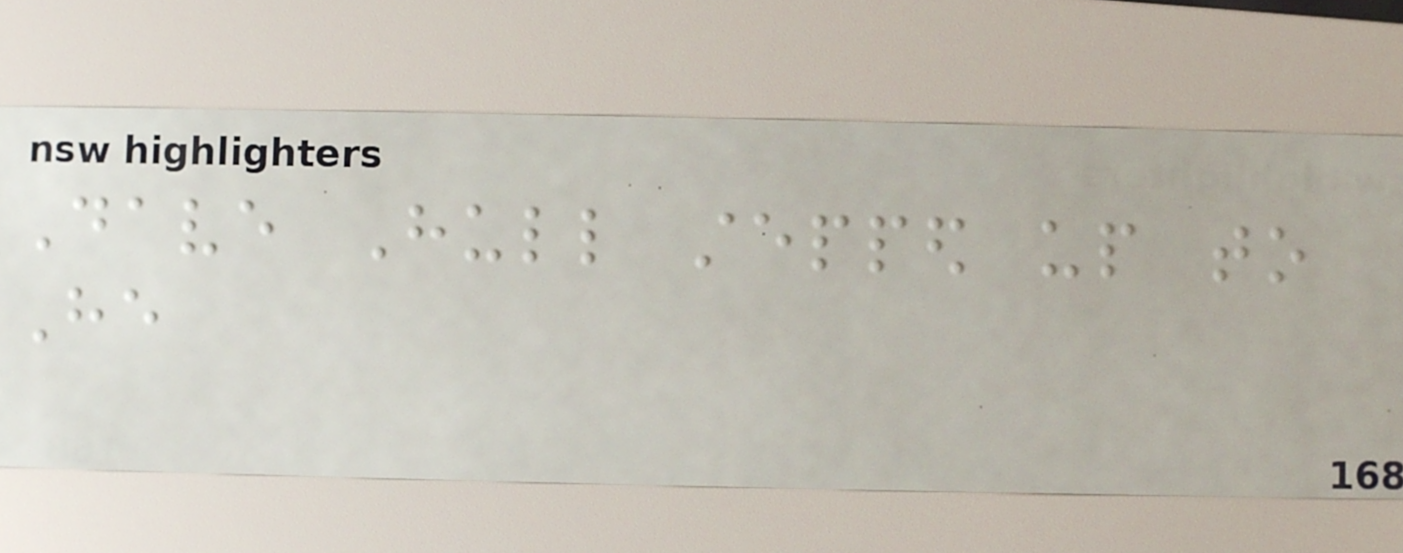Dave Hull stepped up to
He
